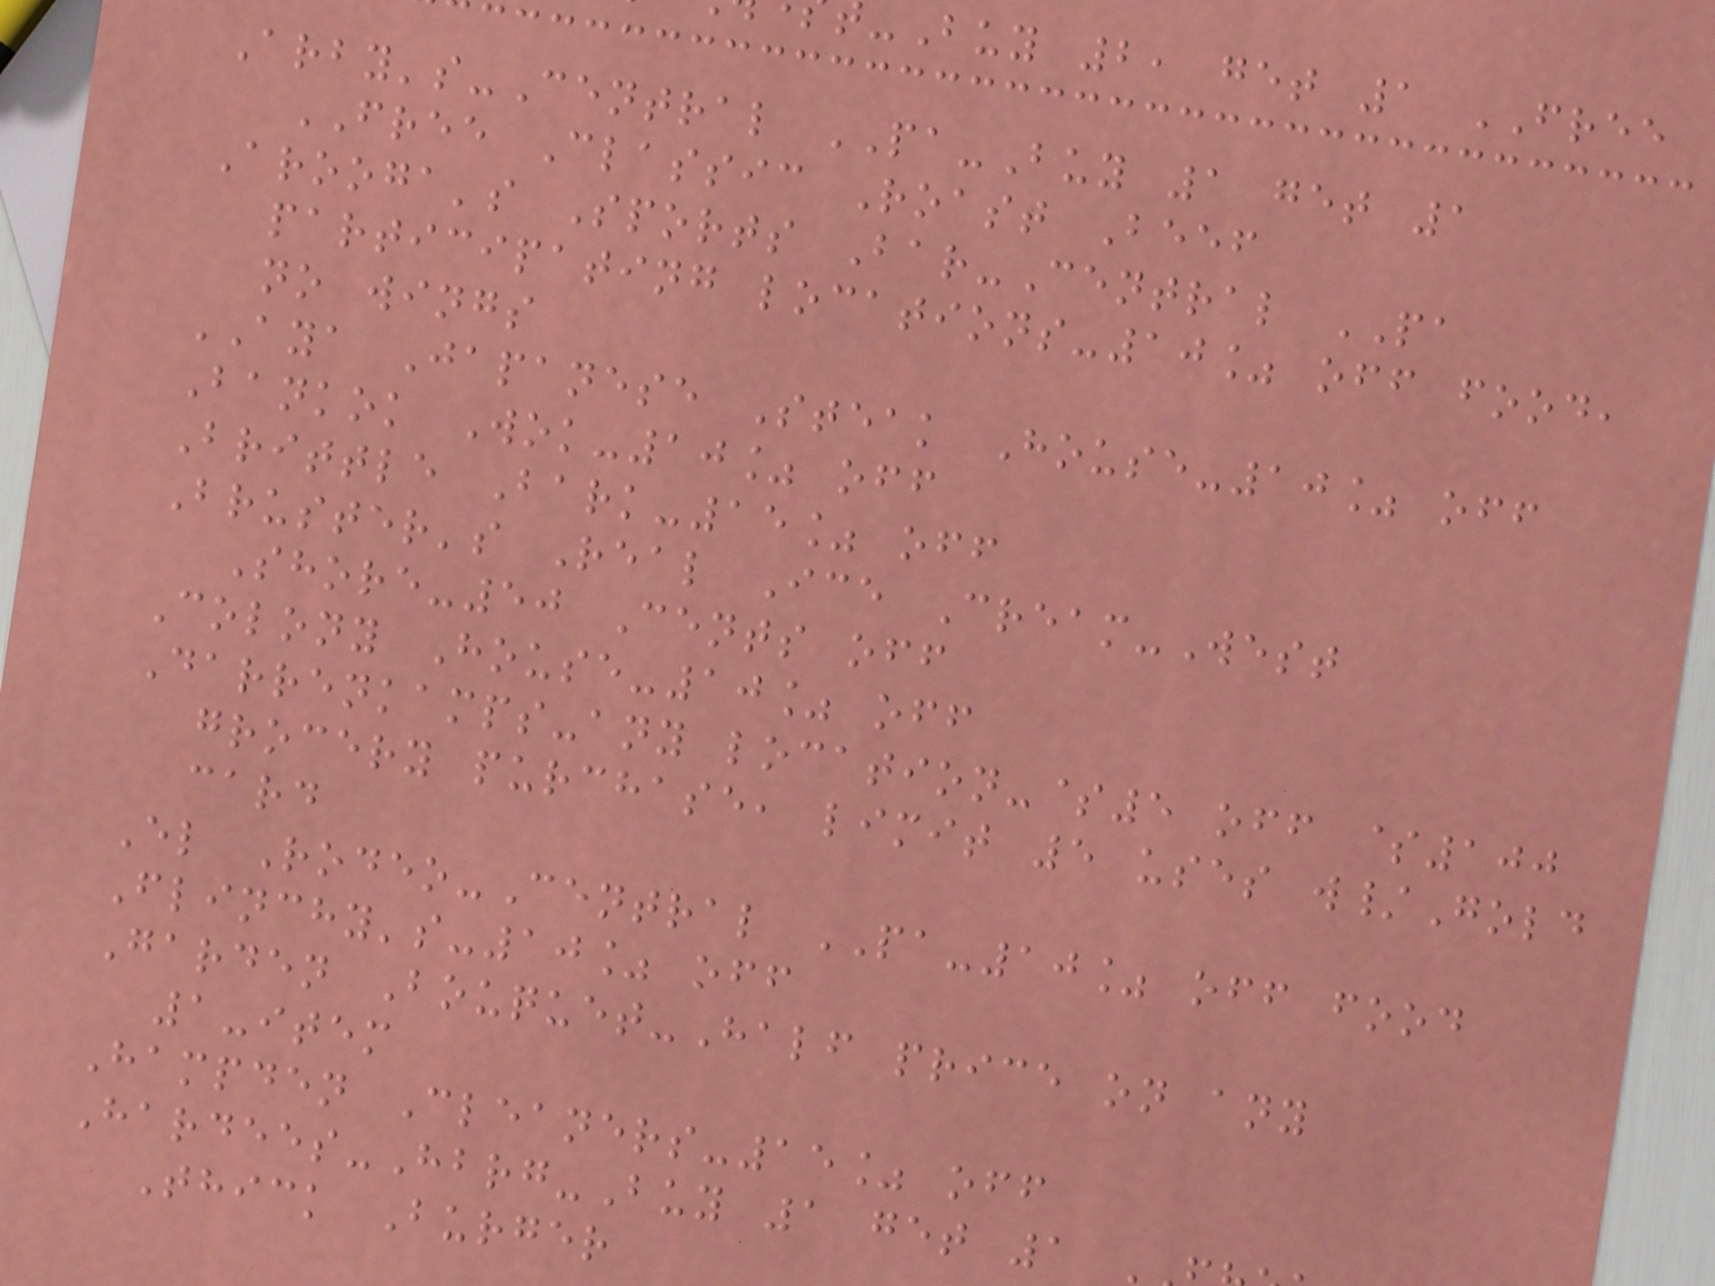-Buy 2, get 1 FREE
Arby's-Central PA-Buy 1 get 1
FREE Classic Roast Beef
Arooga's Sports Bar-Central PA
participating locations-10% off food,
no wings
AYA Japanese Steak House-10% off
Bankok Wok-10% off
Brittle Bark-15% off
Bruster's Real Ice Cream-West
Shore-50 Cents off
Colony House-10% off
Darrenkamps-any location-$5 off $100
grocery purchase, limit 5 uses w/Gold
card
El Rodeo-Central PA-10% off food
Flinchy's-10% off
Garden Bouquet-Half price on any
1-item
Hampden Cleaners-15% off
Hardees-Hbrg-Buy 1 get 1
Thick Burger
